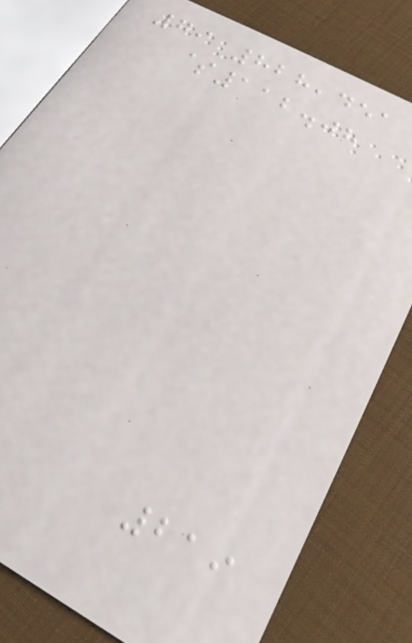79 828,451
$112.08
219
